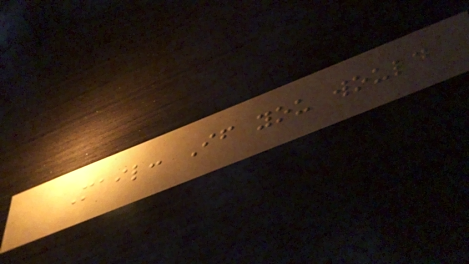Mail: If you would
